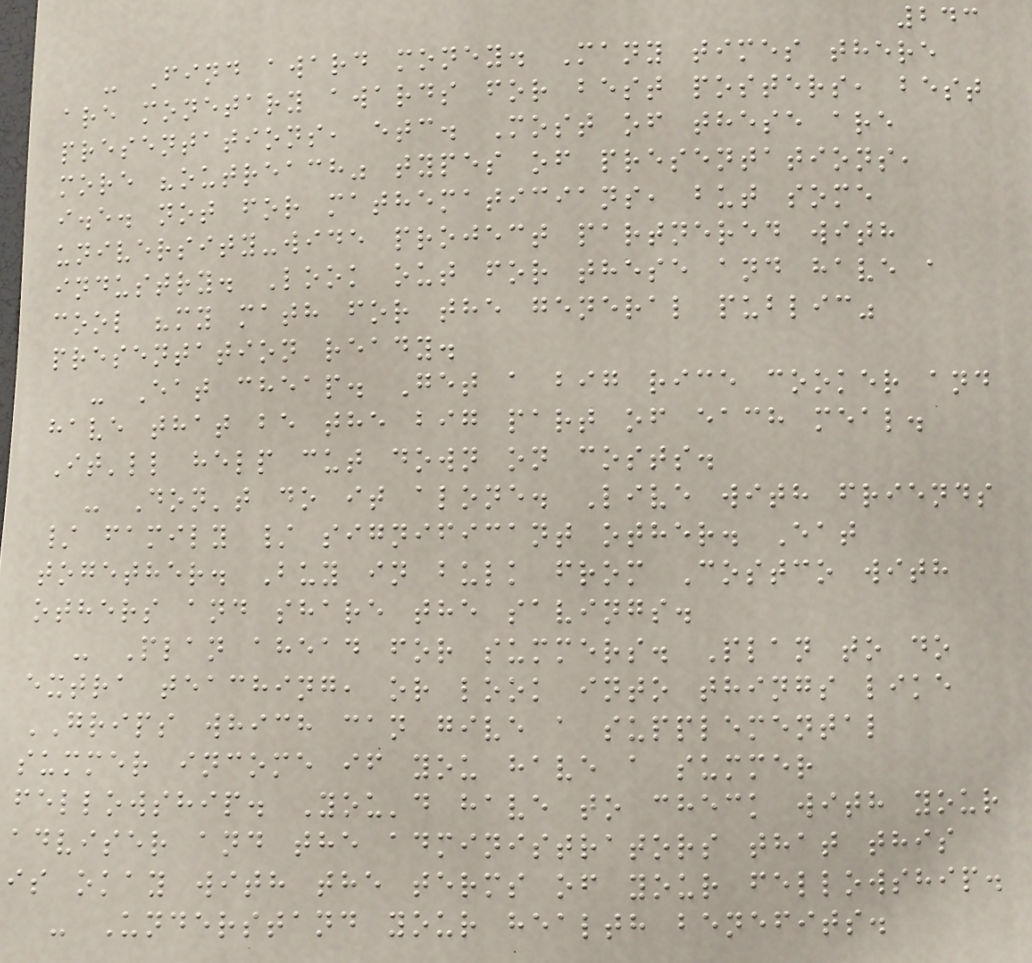243
- Find award money. Many times there
are monetary awards for best posters, best
presentations, etc. Most of these are
more "outreach" types of presentations,
i.e. not for mathematicians, but some
university-wide project partnered with
industry. Look out for these and have a
cool "my math for the general public"
presentation ready.
- Eat cheap. Get a big rice cooker and
have that be the big part of each meal.
It'll help cut down on costs.
- Don't do it alone. Live with friends
/ family / significant other. Eat
together. Buy in bulk from Costco with
others and share the savings.
- Plan ahead for summers. Plan to do
extra teaching, or look into things like
GRIPS which can give a supplemental
summer income if you have a summer
fellowship. You'd have to check with your
adviser and the administrators that this
is okay with the terms of your fellowship.
- Understand your health benefits.
